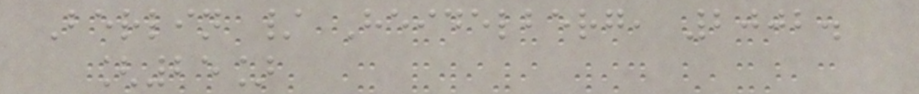Berlin / Heidelberg, 2002.
[25]
